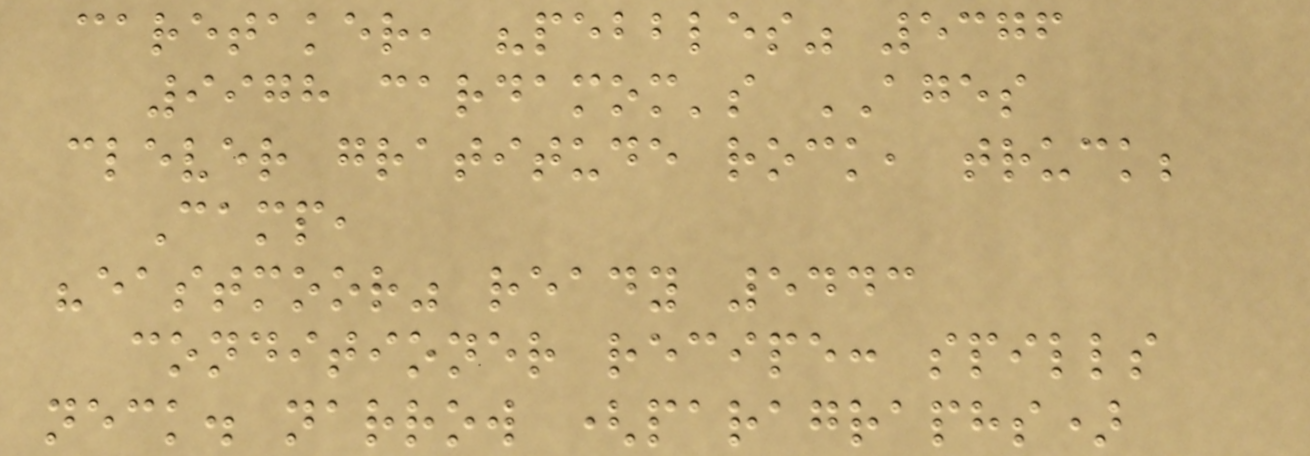caretaker, "pebbles" 5376
9978 cardamom's AGES
clever gratitude rock, truck;
Camp,
"eastmoor" ready 5443
conditioner recipe: spills
neck. narrow (paragraphs)
